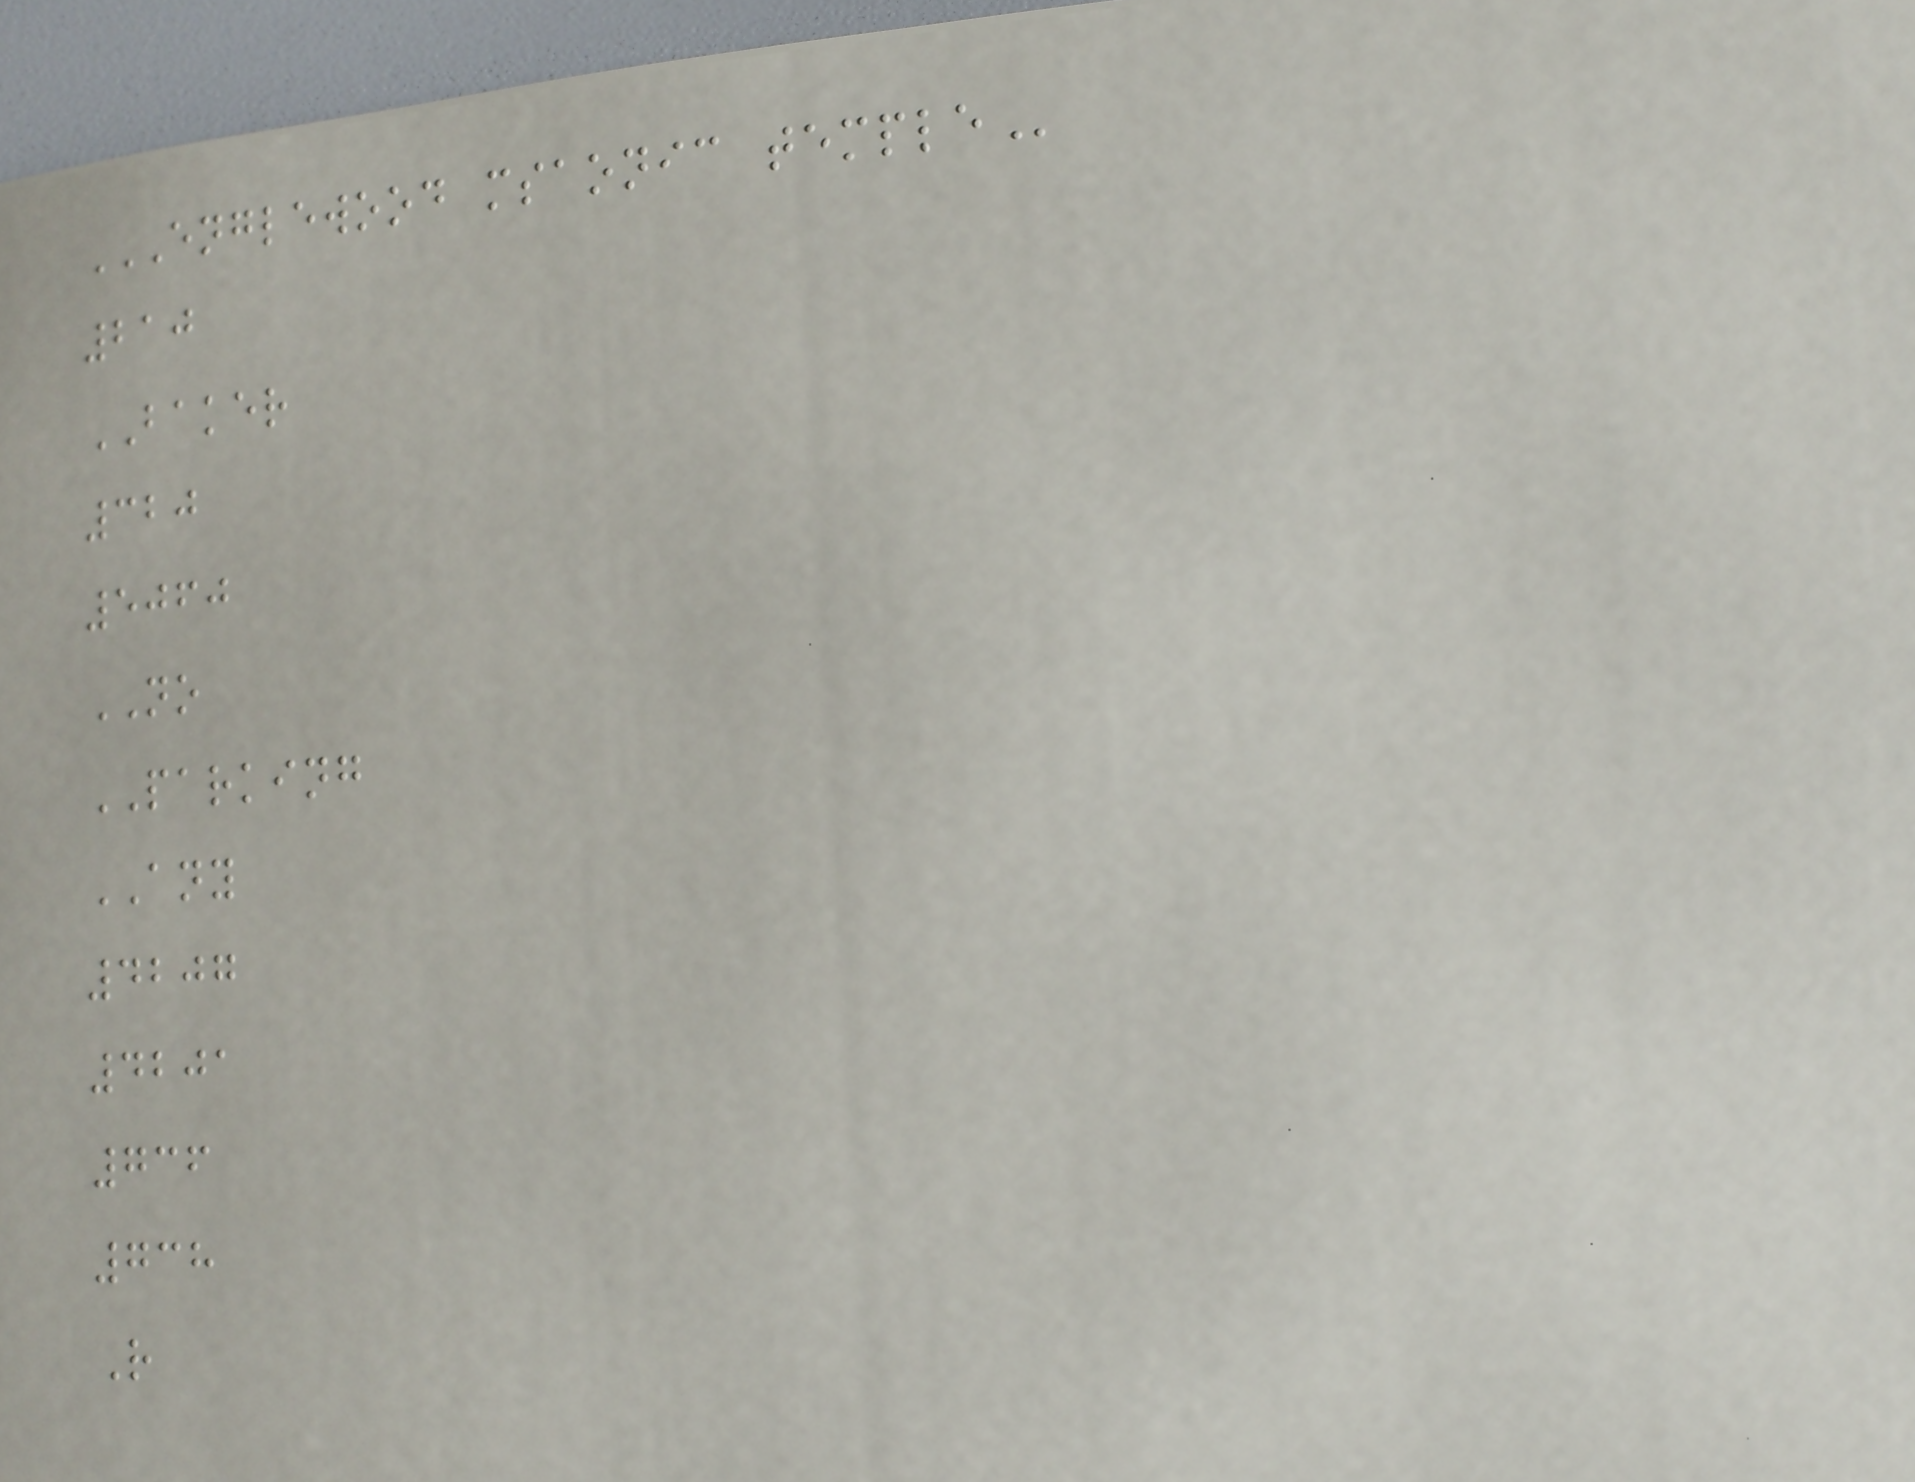ENGLEWOOD MSAONIC TEMPLE
210
BAKER
320
5060
NO
PARKING
ANY
4207
4201
736
738
R
